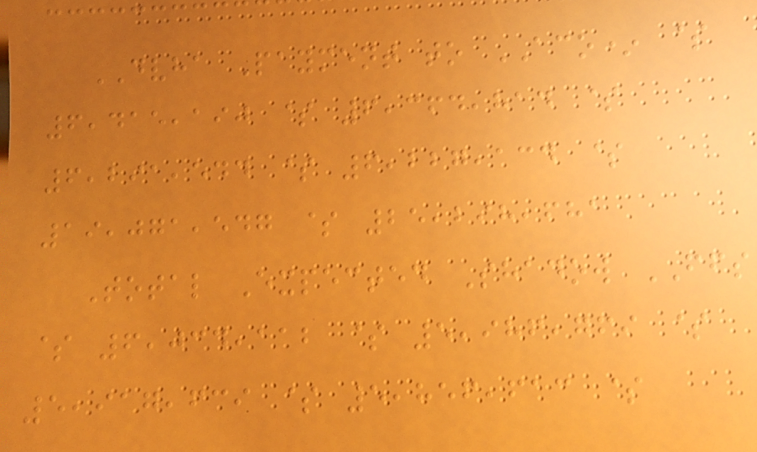DVHA Payment to ACO* $
6,415,190 $ 6,364,814 $
6,291,544 $ 6,227,134 $
19,071,547 $ 25,298,681
Total Expected Shadow FFS
$ 6,034,112 $ 5,986,769 $
5,917,639 $ 5,856,613 $
